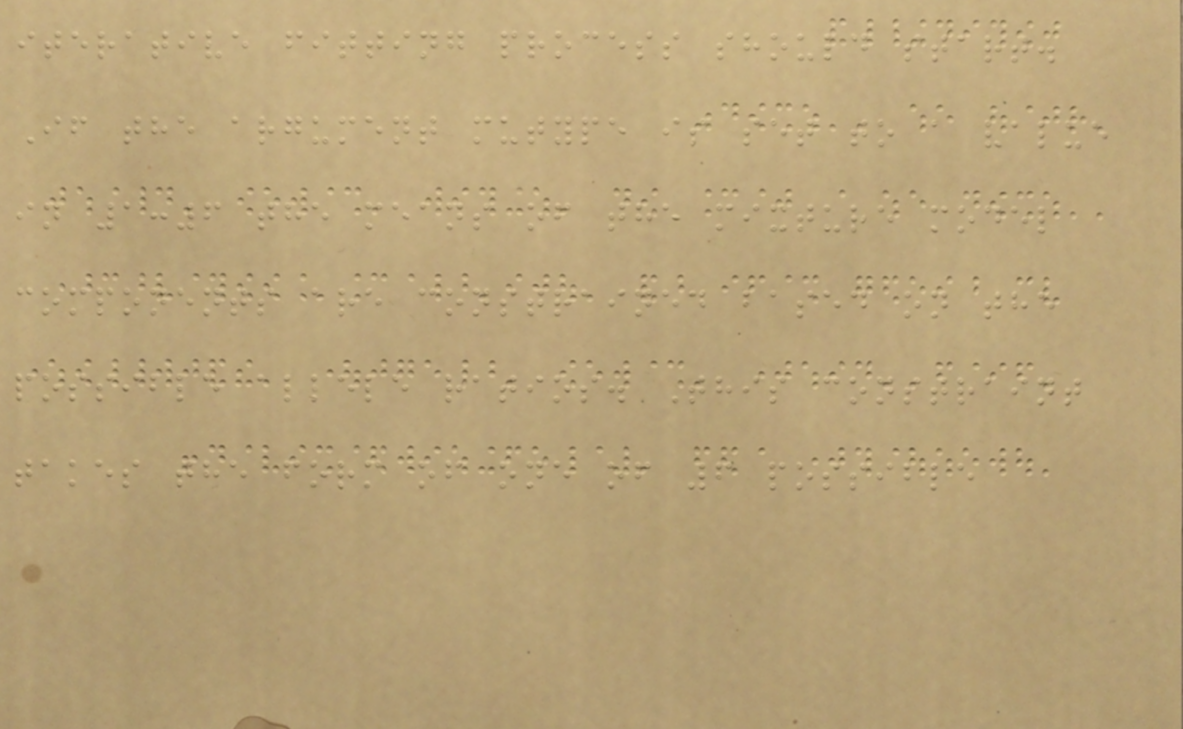iterative fitting process should start.
If the argument mutype is set to a value
in 1:6 the means of the mixture model
components are constrained based on the
possible allele ratios. This constraint
takes the form of one of 6 possible
